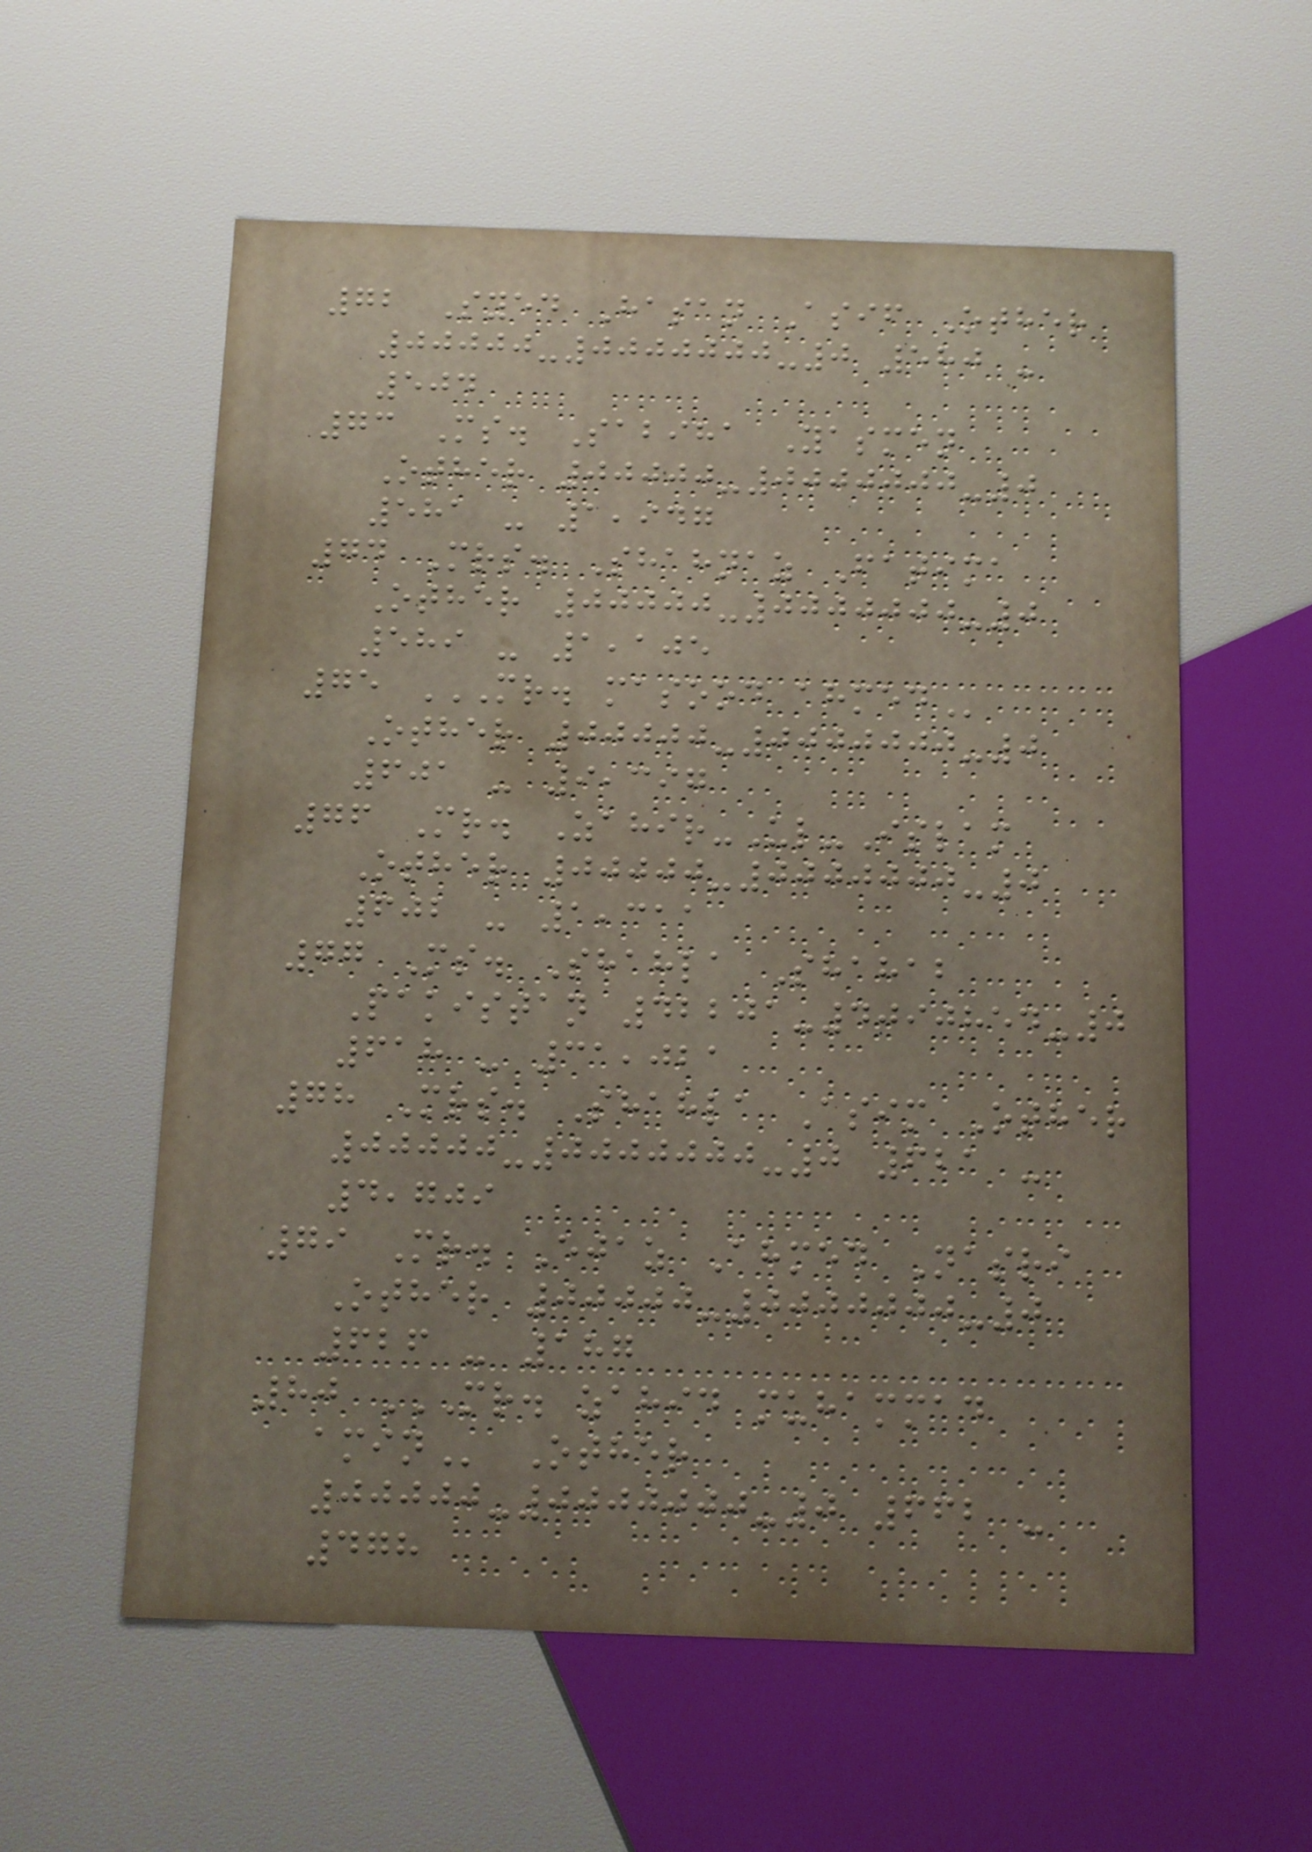72 Syed Hasan Asif Other
00000-0000000-0 580 -
504
73 Ms. Sabiha Yasmen
Other 00000-0000000-0
581 - 1,947
74 Mrs. Shahnaz Fatima
Other 00000-0000000-0
589 - 1,105
75 MR. MASOOD AHMED
Other 00000-0000000-0
601 - 9,397
76 Mr. Zahir-Ul-Islam
Other 00000-0000000-0
602 - 1,311
77 Ms. Shahla Shahab
Pakistan 42201-4090854-0
618 - 31,021
78 Mrs. Shahla Asim Other
00000-0000000-0 621 -
4,709
79 Mr. Ejaz Ahmed Nasri
Other 00000-0000000-0
626 - 187
80 MR. ZAHID MUHAMMAD
AMIN Other
00000-0000000-0 662 -
478
